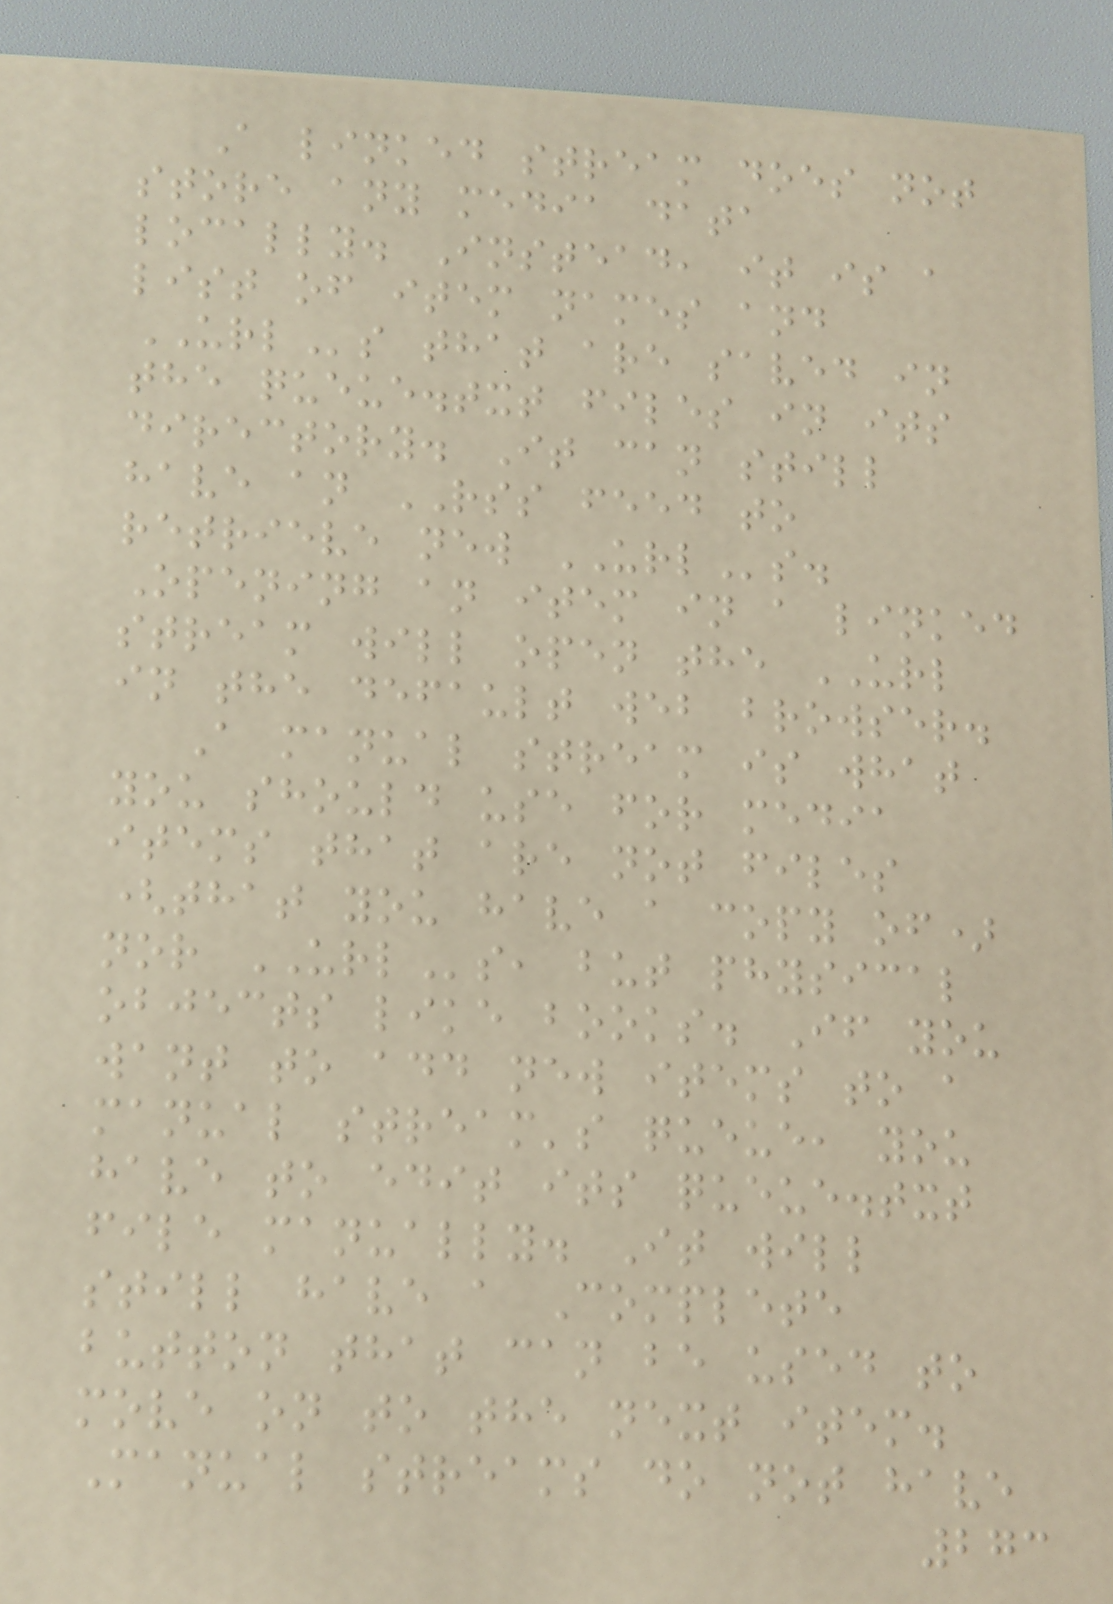A linked stream does not
store any media data
locally. Instead, it is a
list of item names and
URLs that are saved in
the queue.txt files in its
directory. It can still
have an RSS feed to
retrieve new URLs.
Opening an item in a linked
stream will open the URL
in the default web browser.
A manual stream is what
you should use for media
items that are not files
(that you have a copy of)
nor URLs, but physical
objects like books. If you
want to add new items to a
manual stream's queue, you
have to edit its queue.txt
file manually. It will
still have a Complete
button that can be used to
move on to the next item.
Manual streams do not have
273
